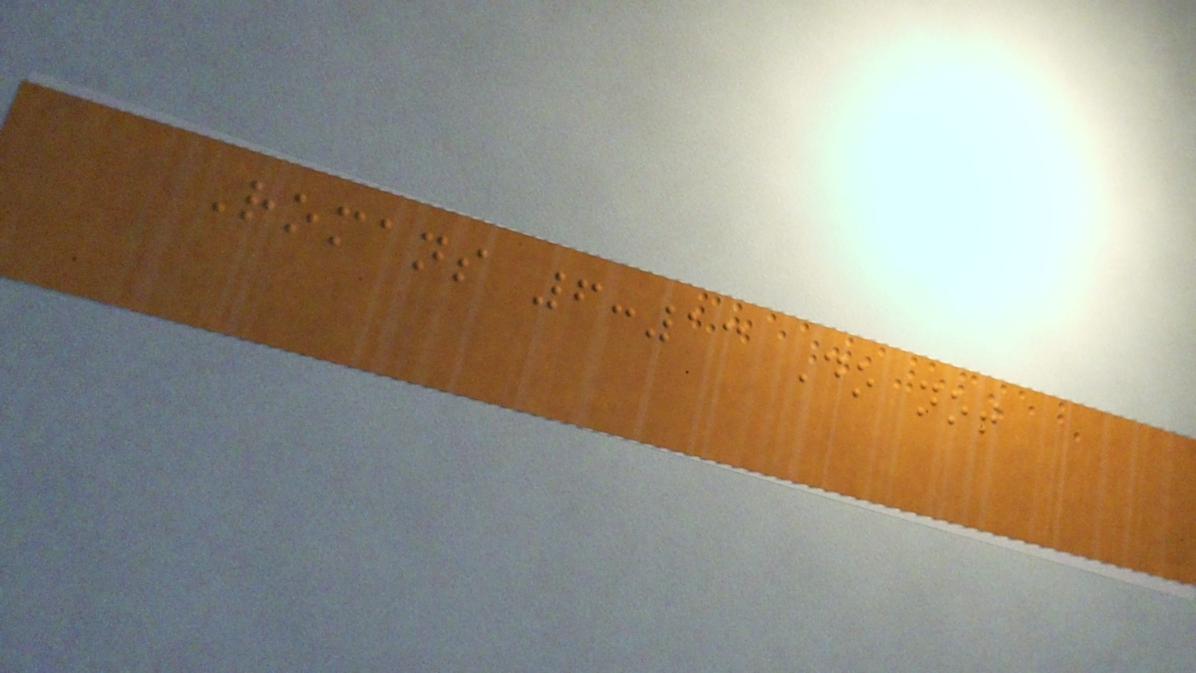Romans 6:13 Do not
